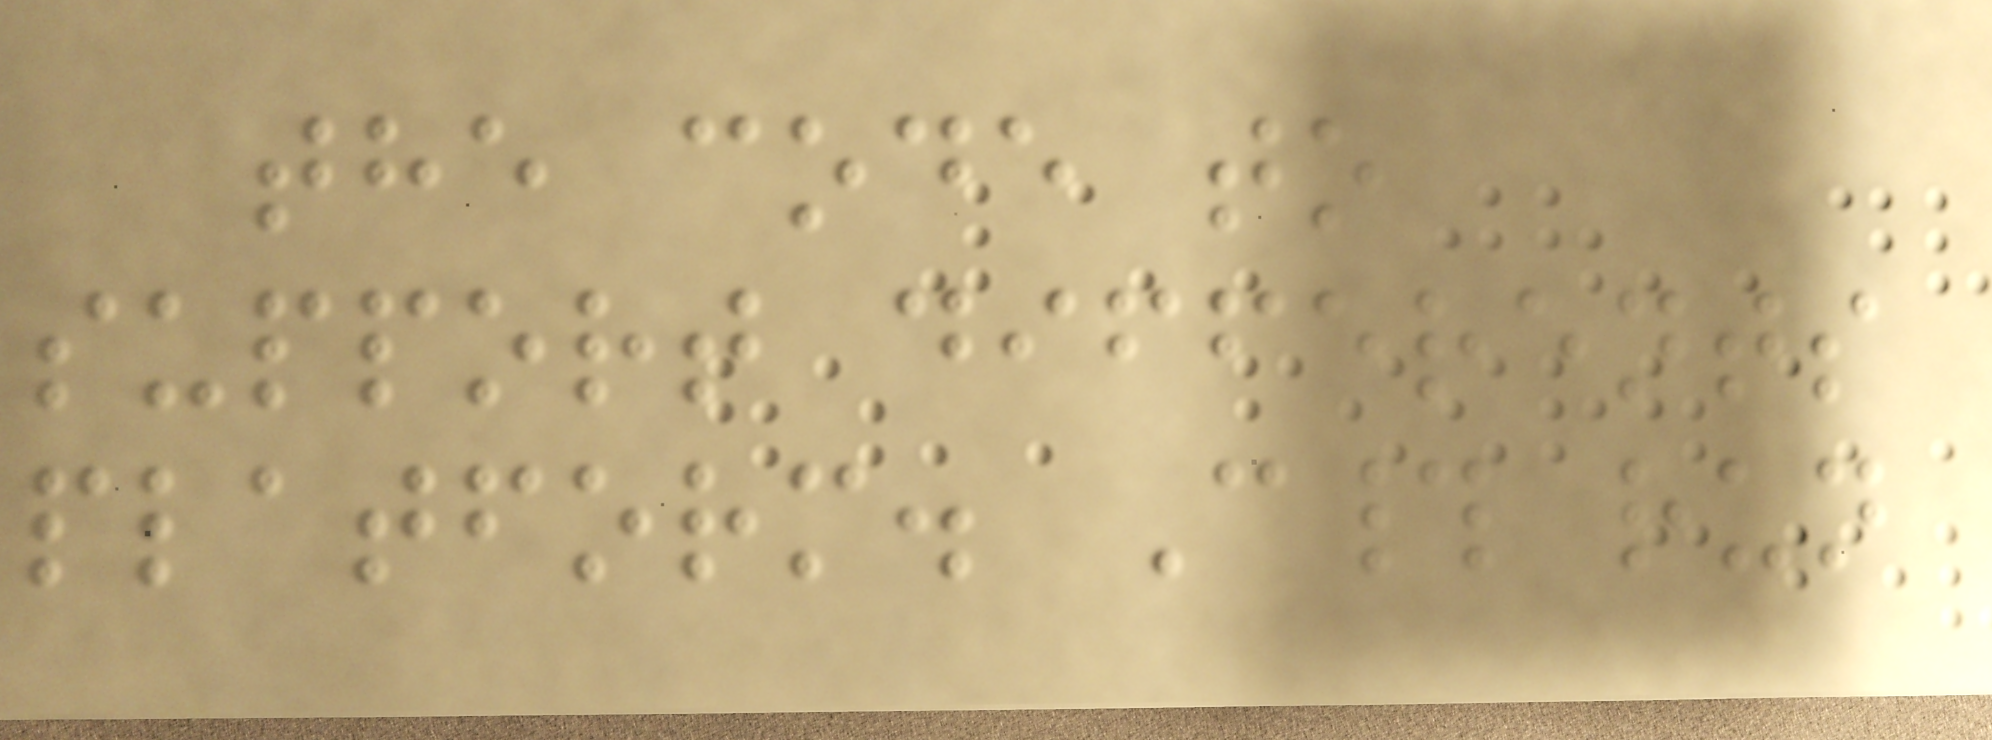the code to
support differents
platform. C# run
